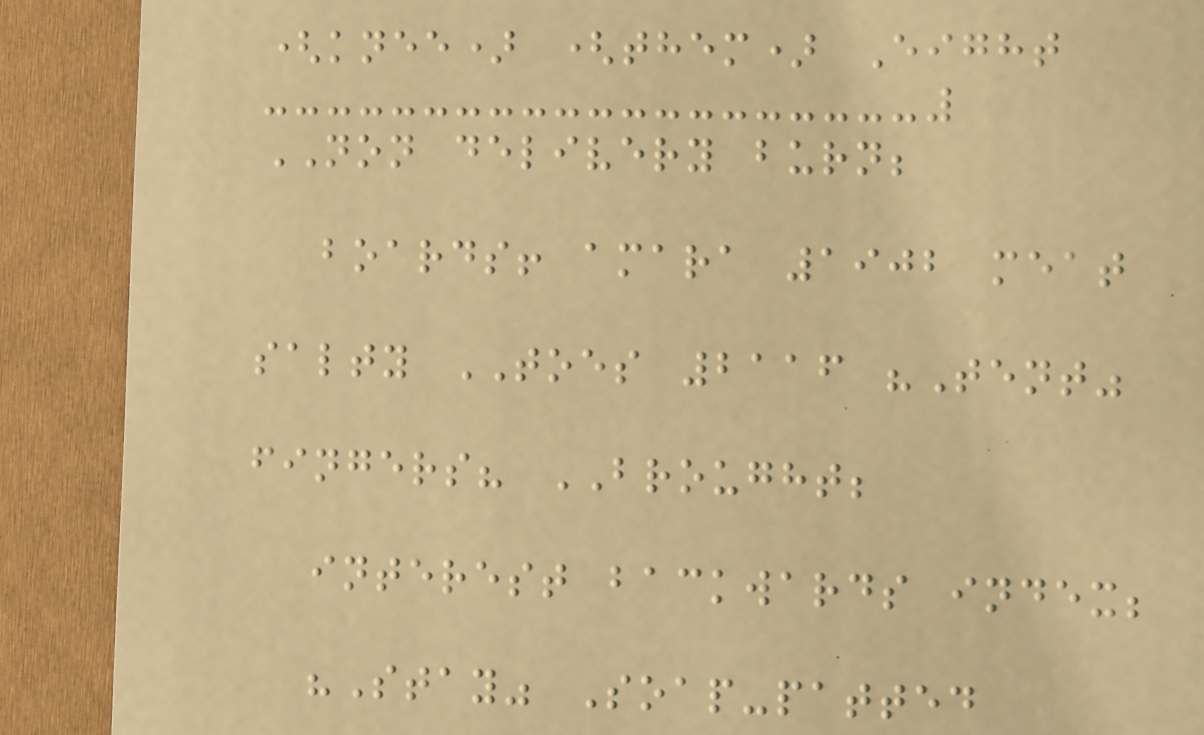(knee) (them) Eight
NON delivery burn;
boards! amara 1902 meat
salty TOES 2116 "Tent"
fingers? BROUGHT;
interest backwards index;
"Stay" Soap-patted
